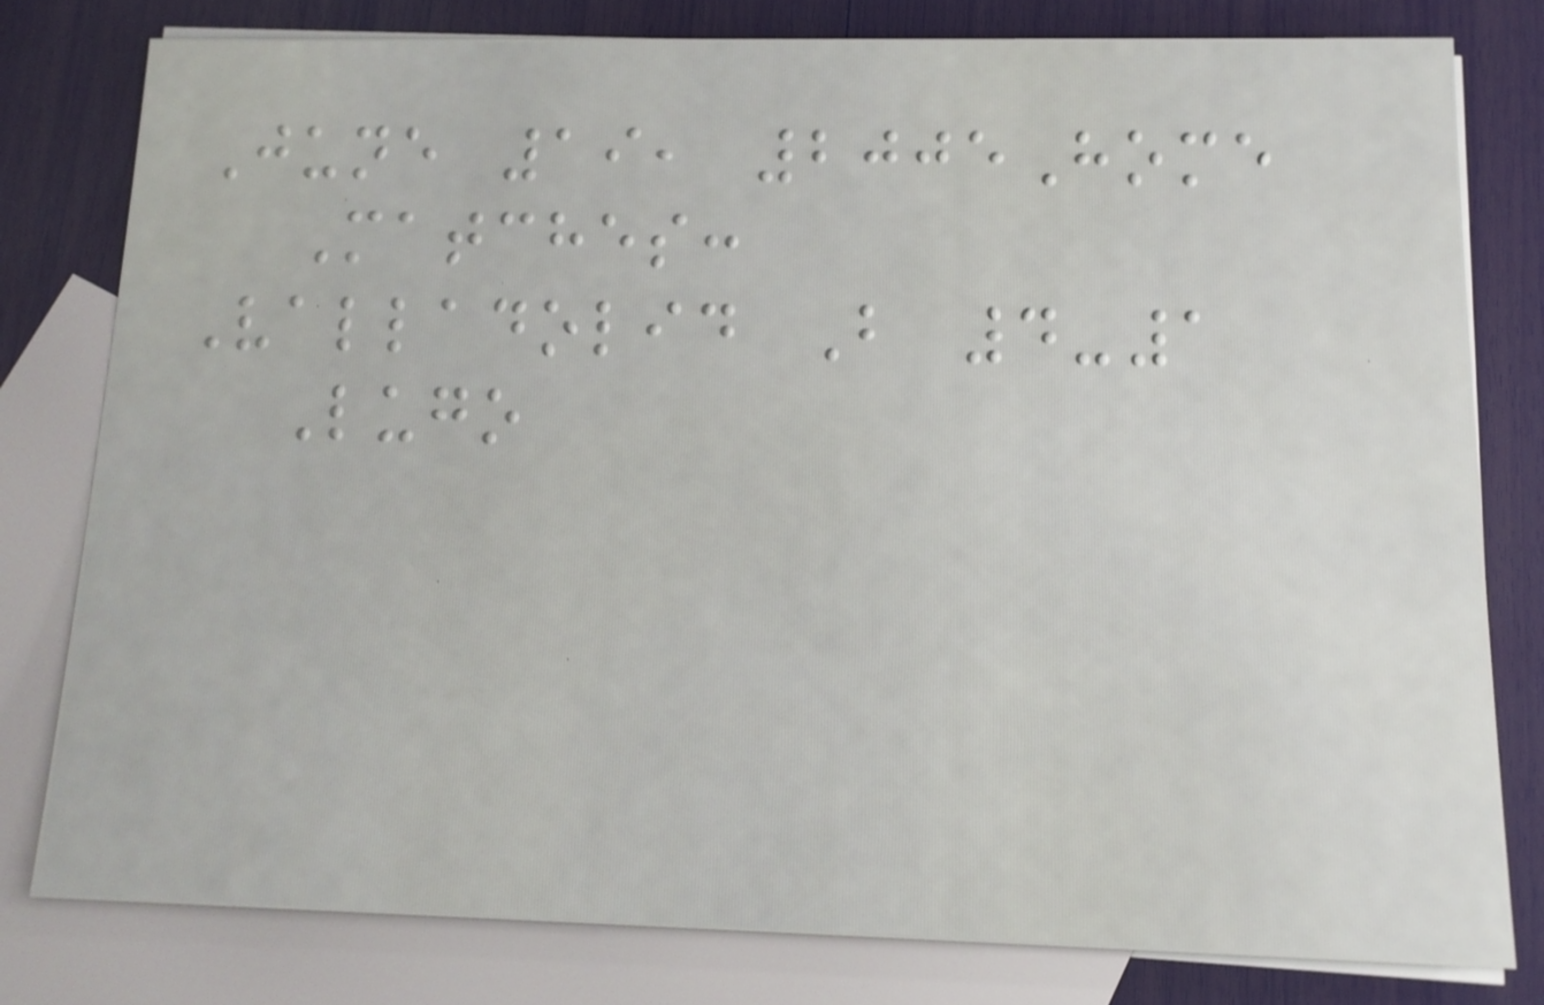June 19, 2005Home
Matches:
Valladolid B 4-1
Lugo
